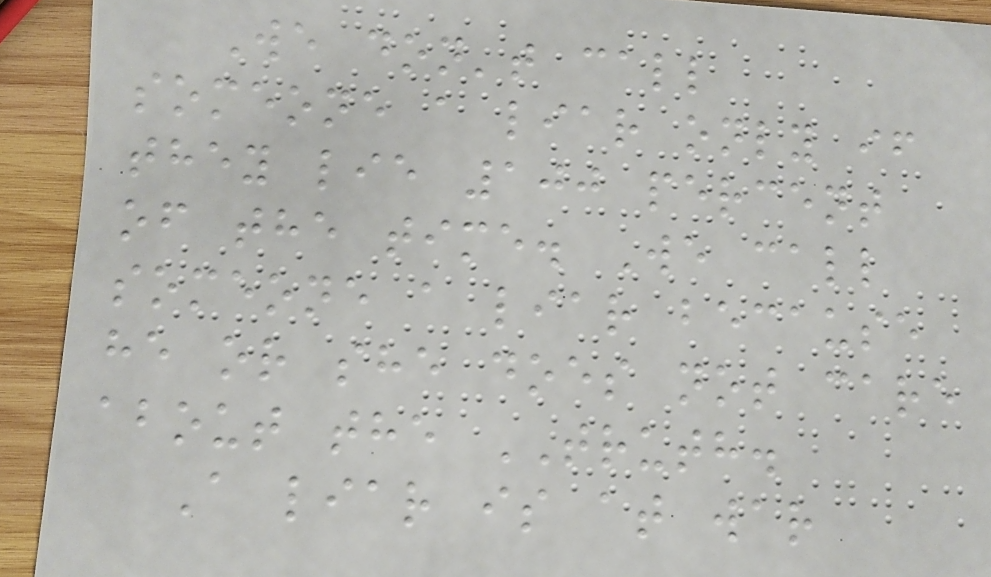We don't call
someone a liar only if
they lie 100 percent
of the time. We call
someone a liar because
he or she does not care
about the TRUTH.
A liar is at war
